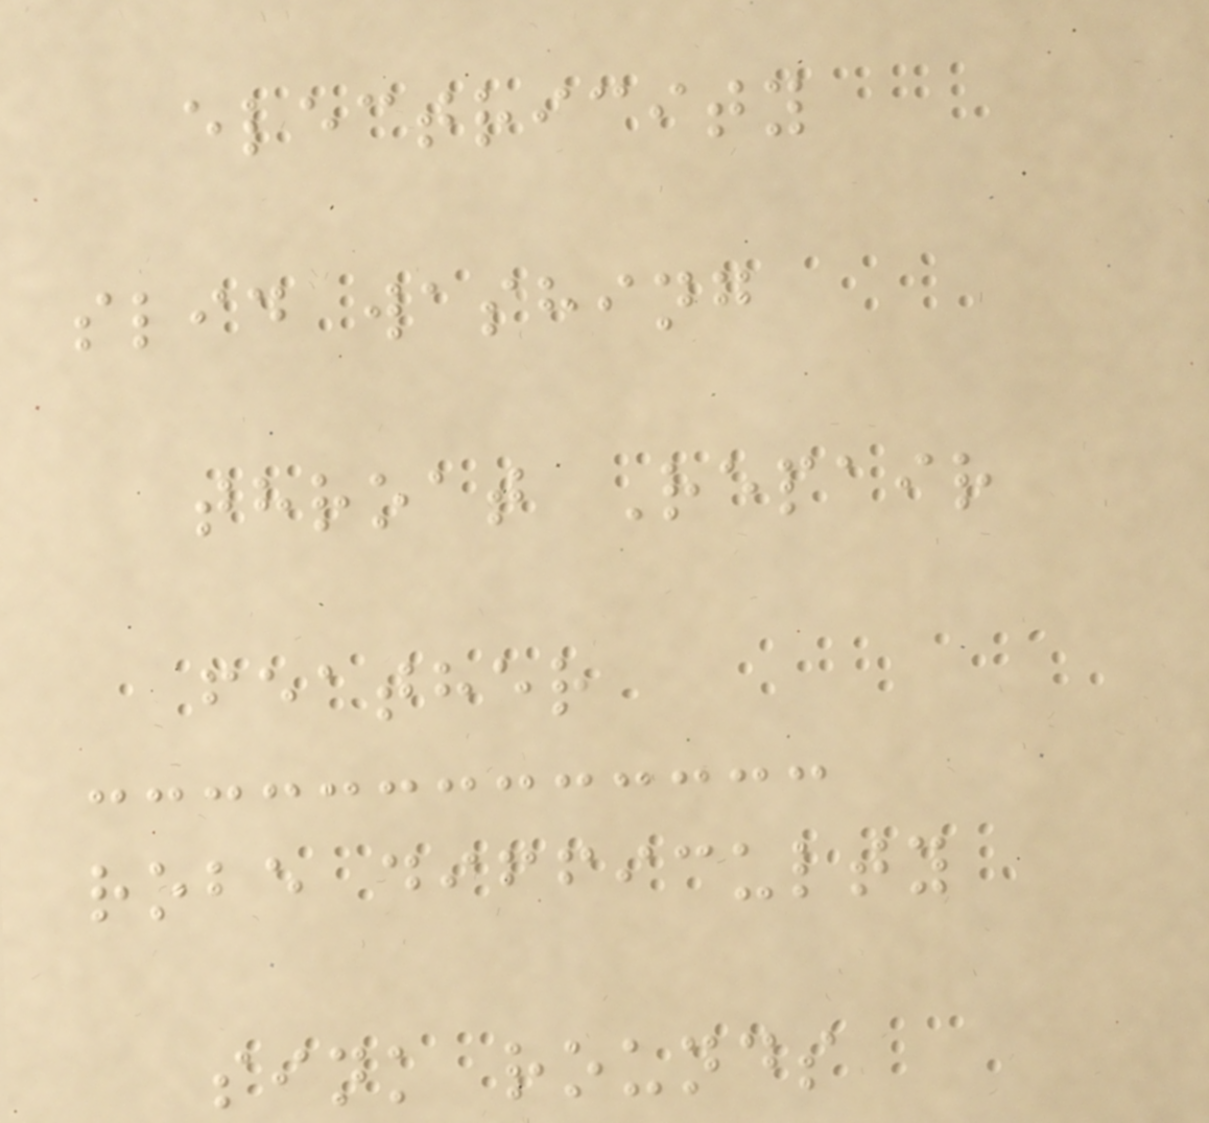electricity
slid washing
throat Repair
feather
robe difficulty
sink rounds
